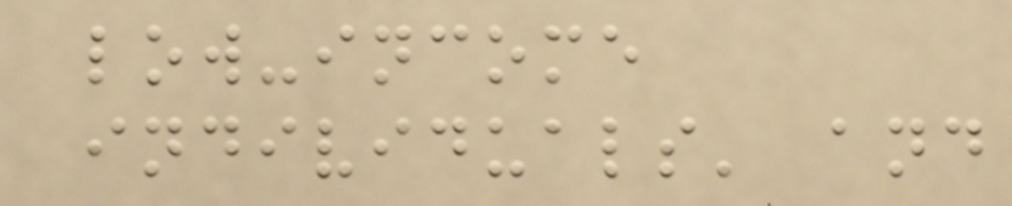low-income
individuals' and
